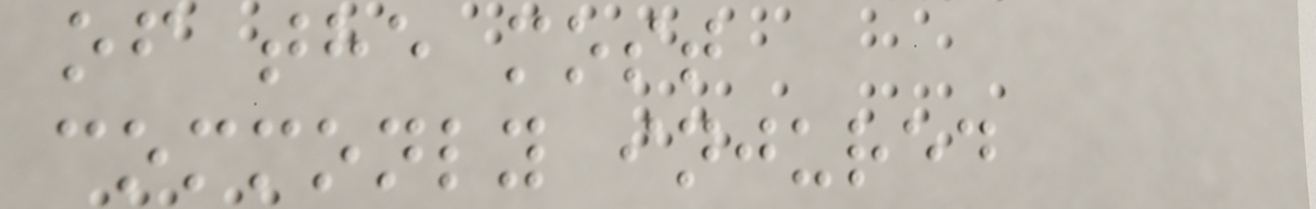of the most
commonly injured
